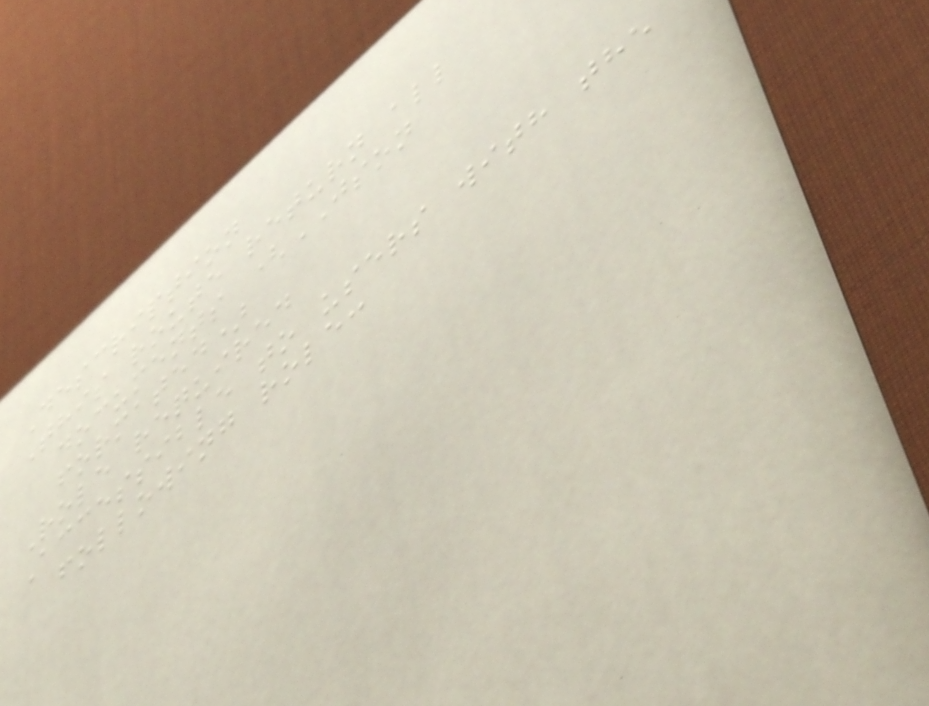Description
This route return all
documents (JSON
formated)
Role required
Accessible to users with the
following role:
